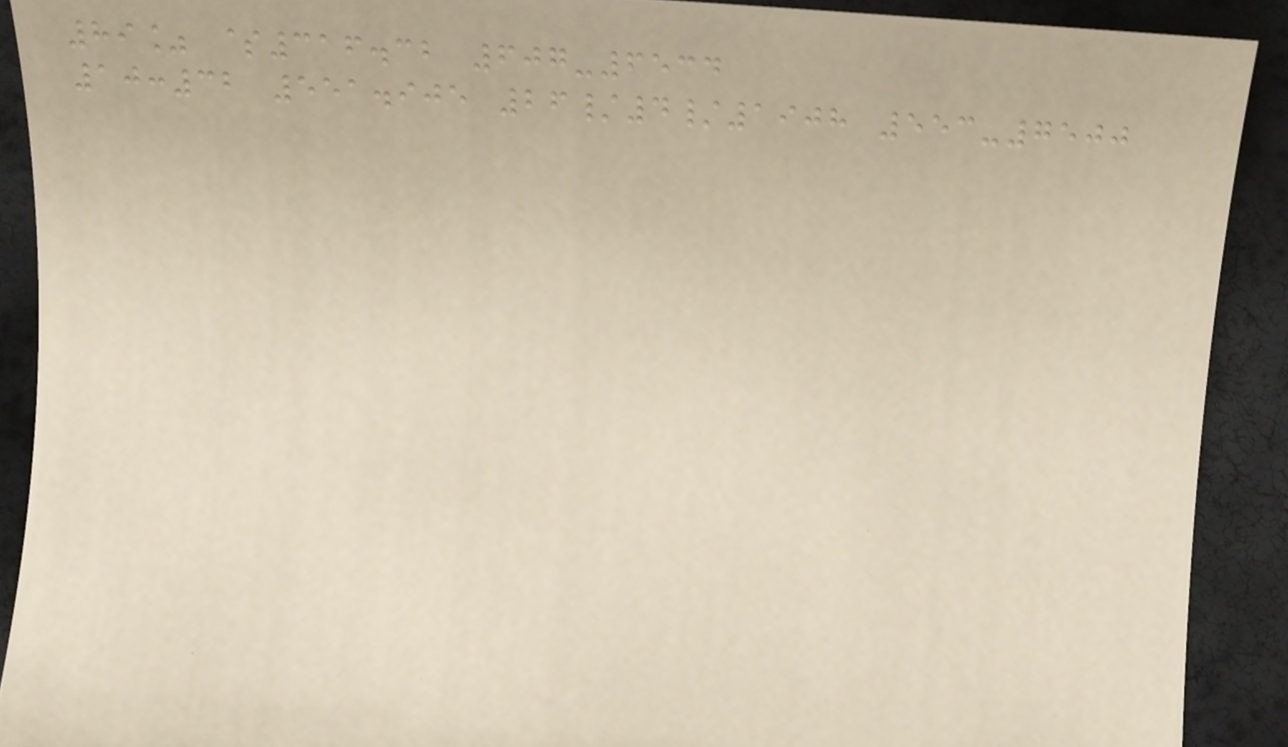89% $316.32 607-6534
10:32 551.905 26/4/1908 553-7500
